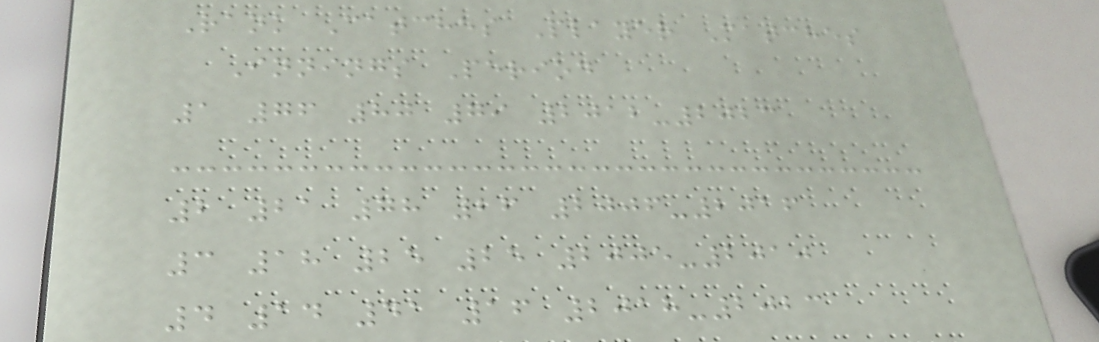Rank Catches Player Matches
Innings Period
1 76 80 79 2012-2023
2 21 78 26 2006-2016
3 18 25 25 2005-2010
4 14 41 16 2018-2023
